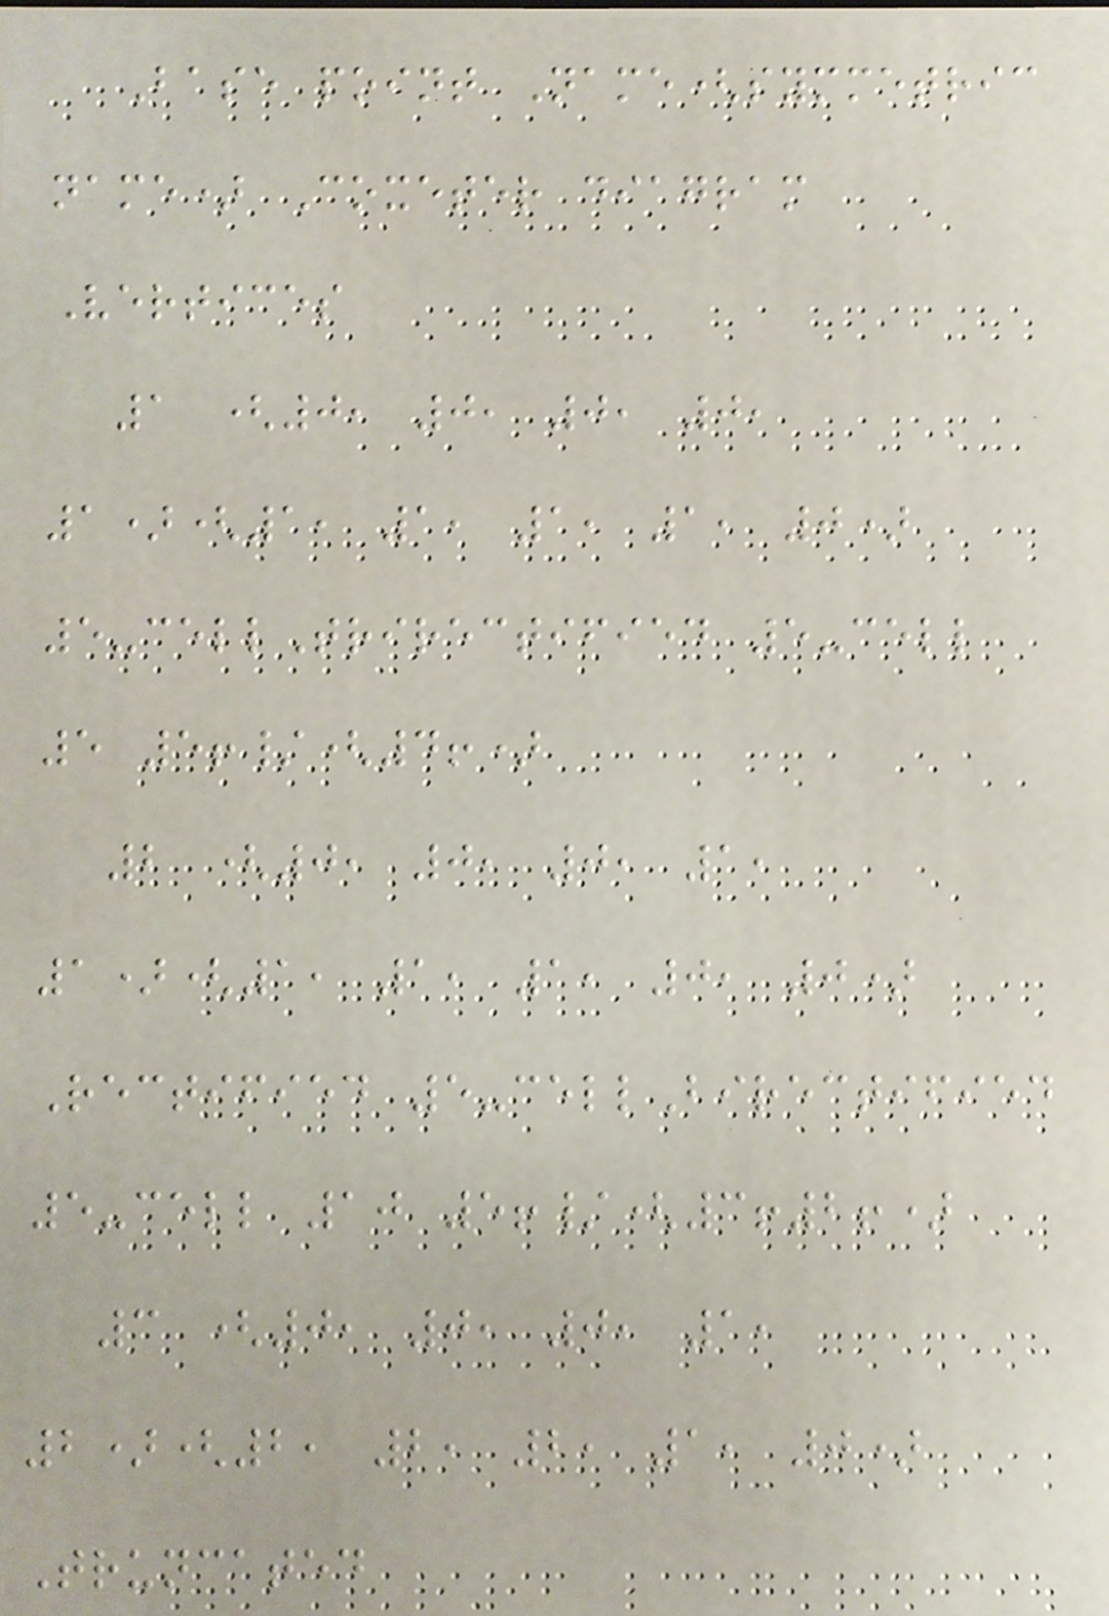Base point Name(symmetric
name) Coxeter diagram
Vertices
1 (0, 0, 0, 0,
1)(1, 1, 1, 1, 0)
5-cellTrirectified 5-cell
5 5!/(4!)
2 (0, 0, 0, 1,
1)(1, 1, 1, 0, 0)
Rectified 5-cellBirectified
5-cell 10 5!/(3!2!)
3 (0, 0, 0, 1,
2)(2, 2, 2, 1, 0)
Truncated
